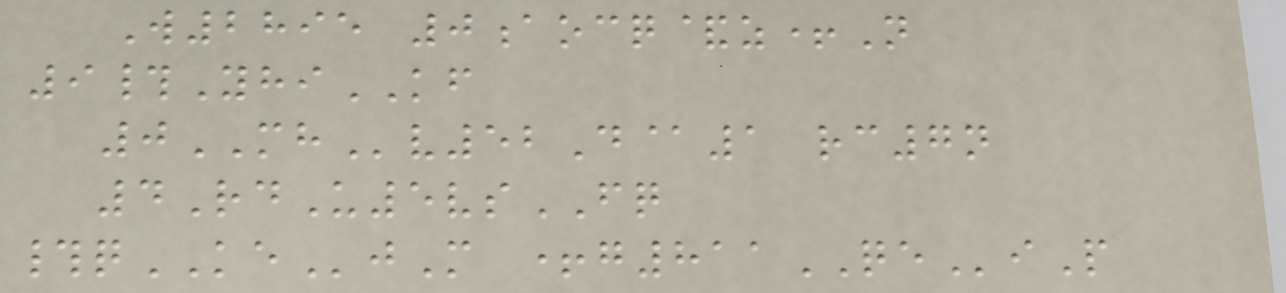W2895 0aocq&z+N
9#YhiKF
0MHv52D@1 rc7n
4RdU5vsFQ
#qKEjM +g811QEiP
